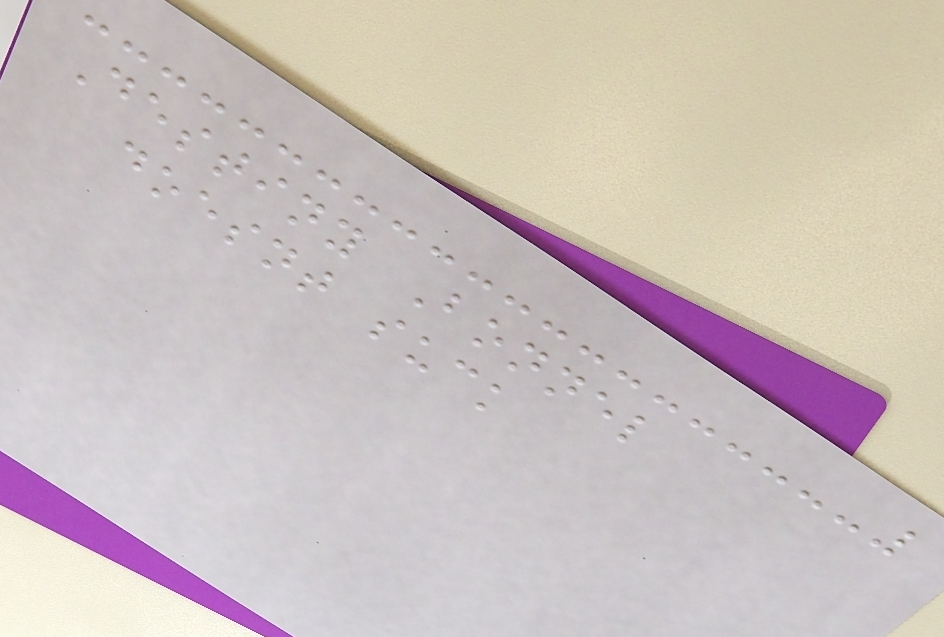Destiny Bonnel
doesnt suck
